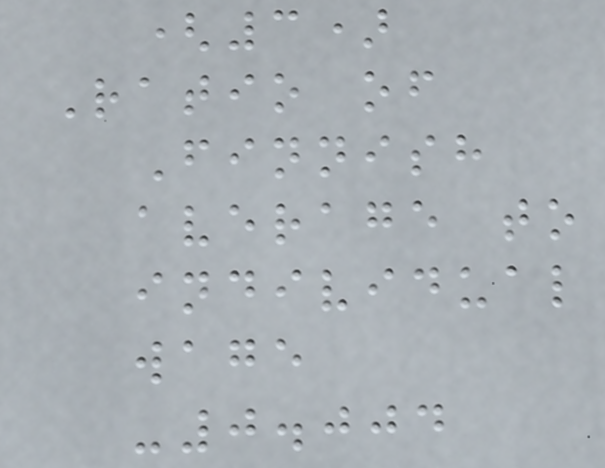(3)
Ratio of
Finnish
average to
individual
wage
-0.004
